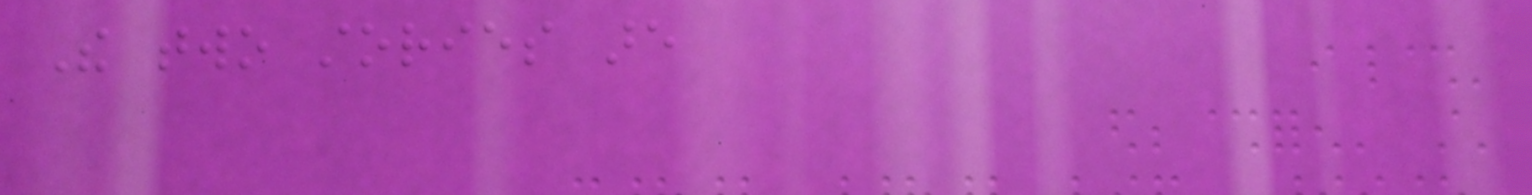The two stories are
